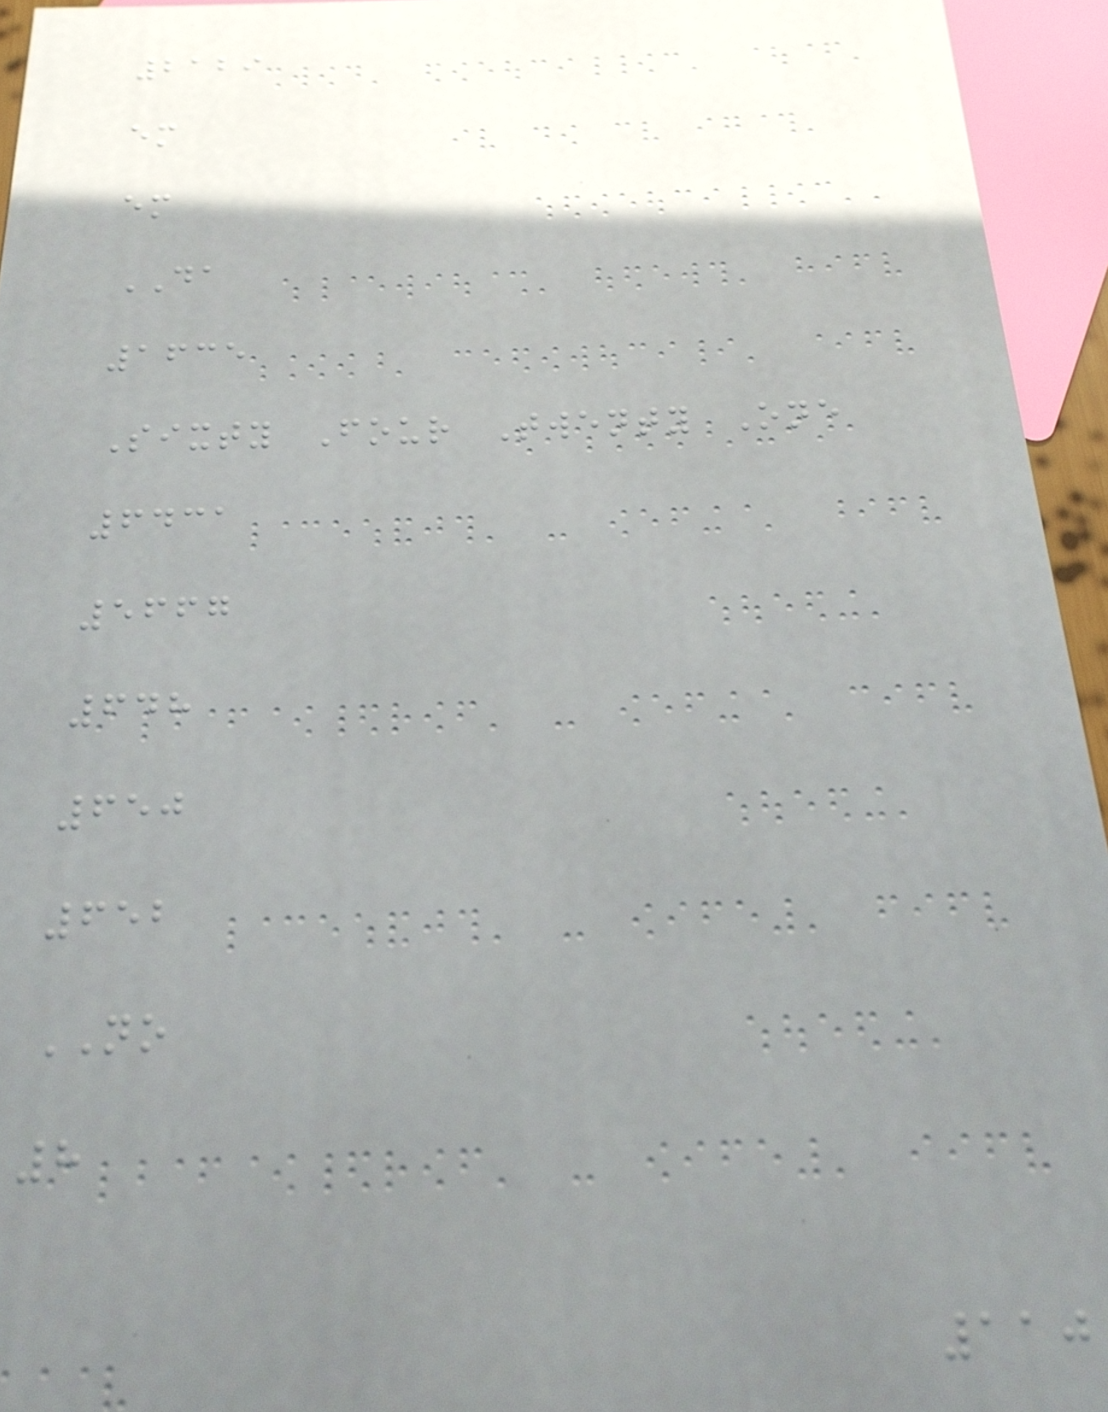2129
em
em
DA
1635
Sixty Four Twenty One
6431
5667
648
650
652
NO
8
110
